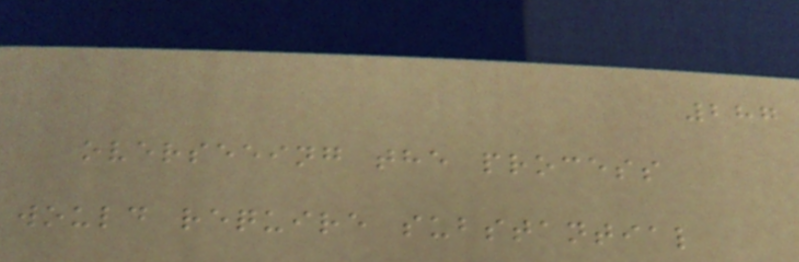287
overseeing the process
would require substantial
